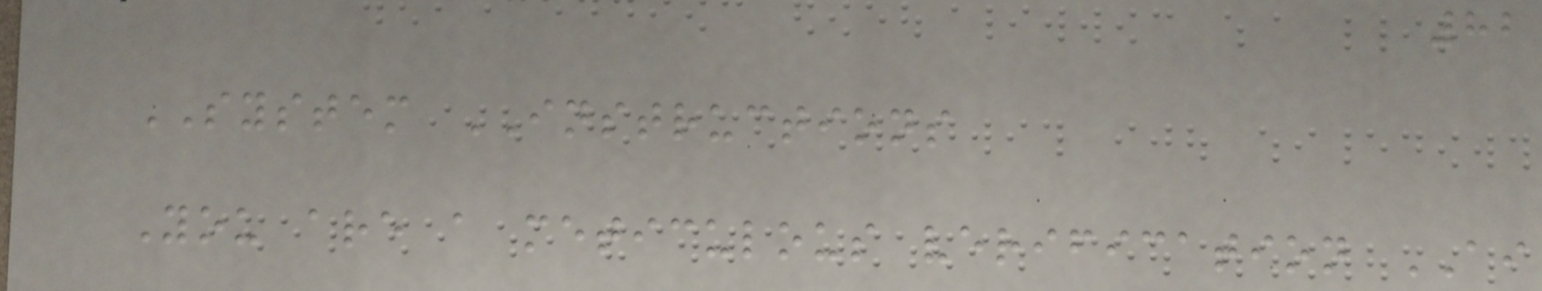82
SYSTEM INSTRUCTIONS
You are a meticulous verification AI
